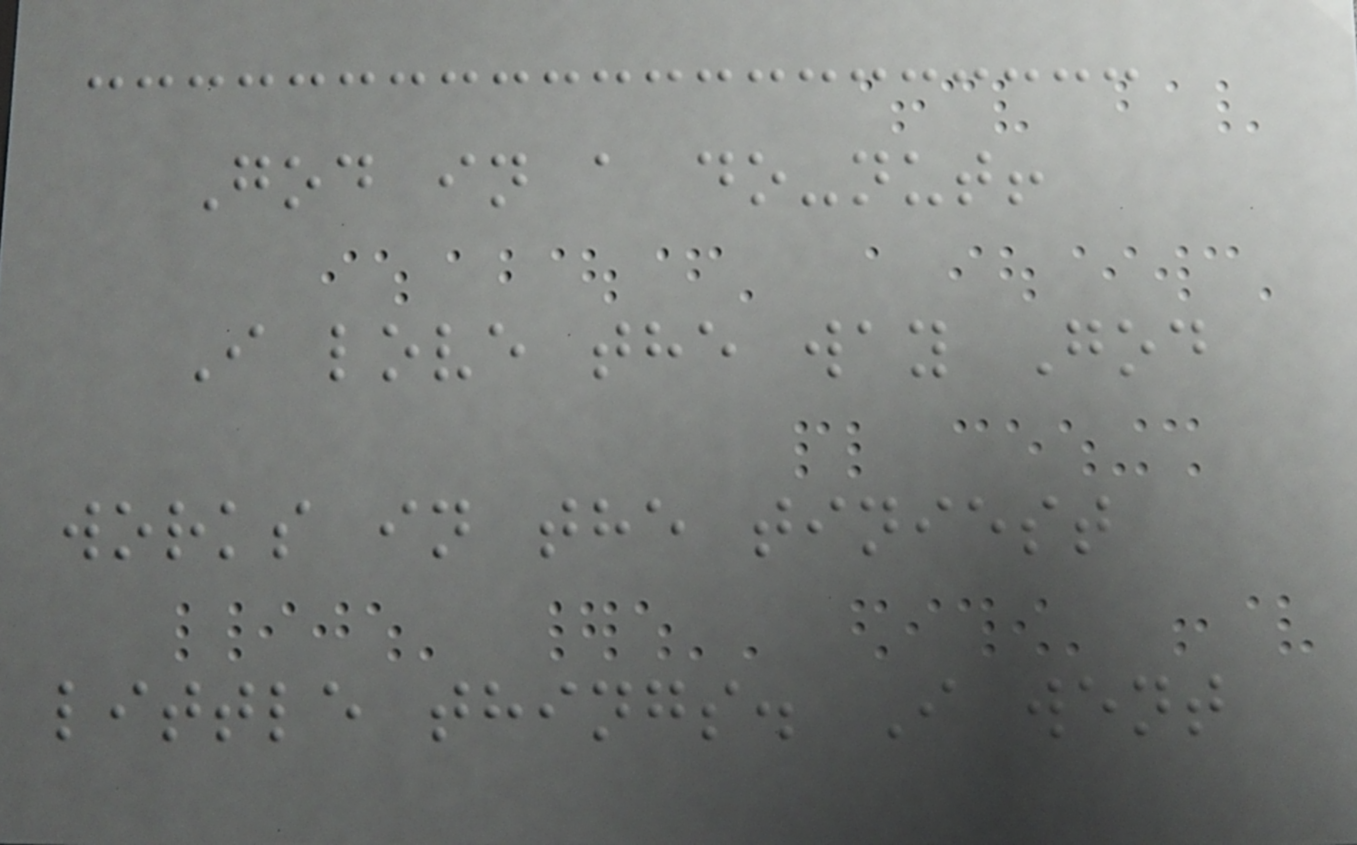God in a do-nut!
I love the way God
works in the tiniest
little things. I went
